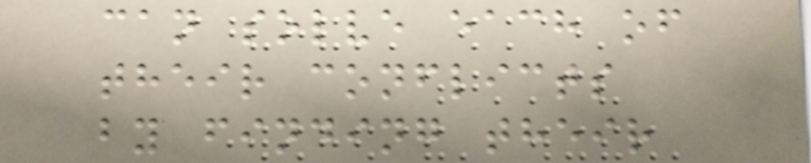can solve each of
their conflicts
by finding their
